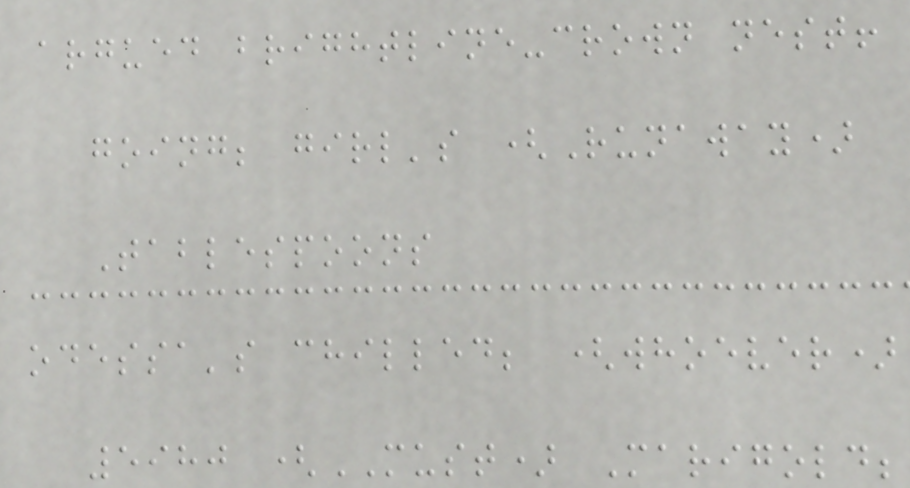argued brightline-crown nest!
going; girl's (Runaway)
Tablespoons
odessa's chilled; (whoever)
5980 (MUST) Marigold;
